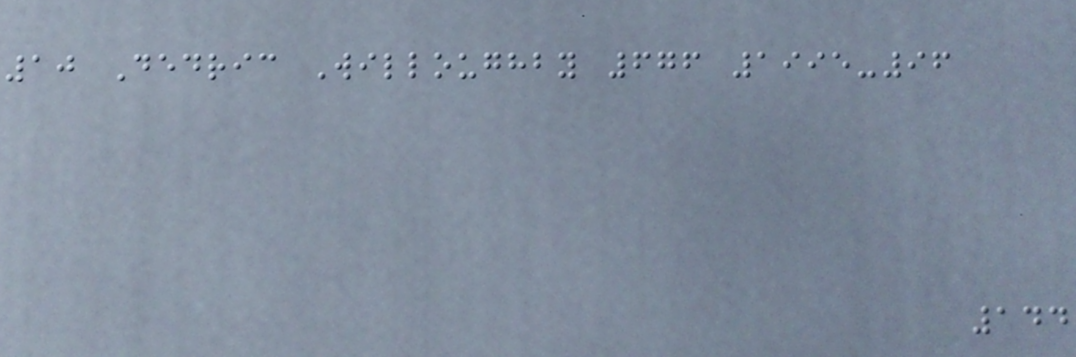10 Dedric Willoughby 676 1995-96
144
